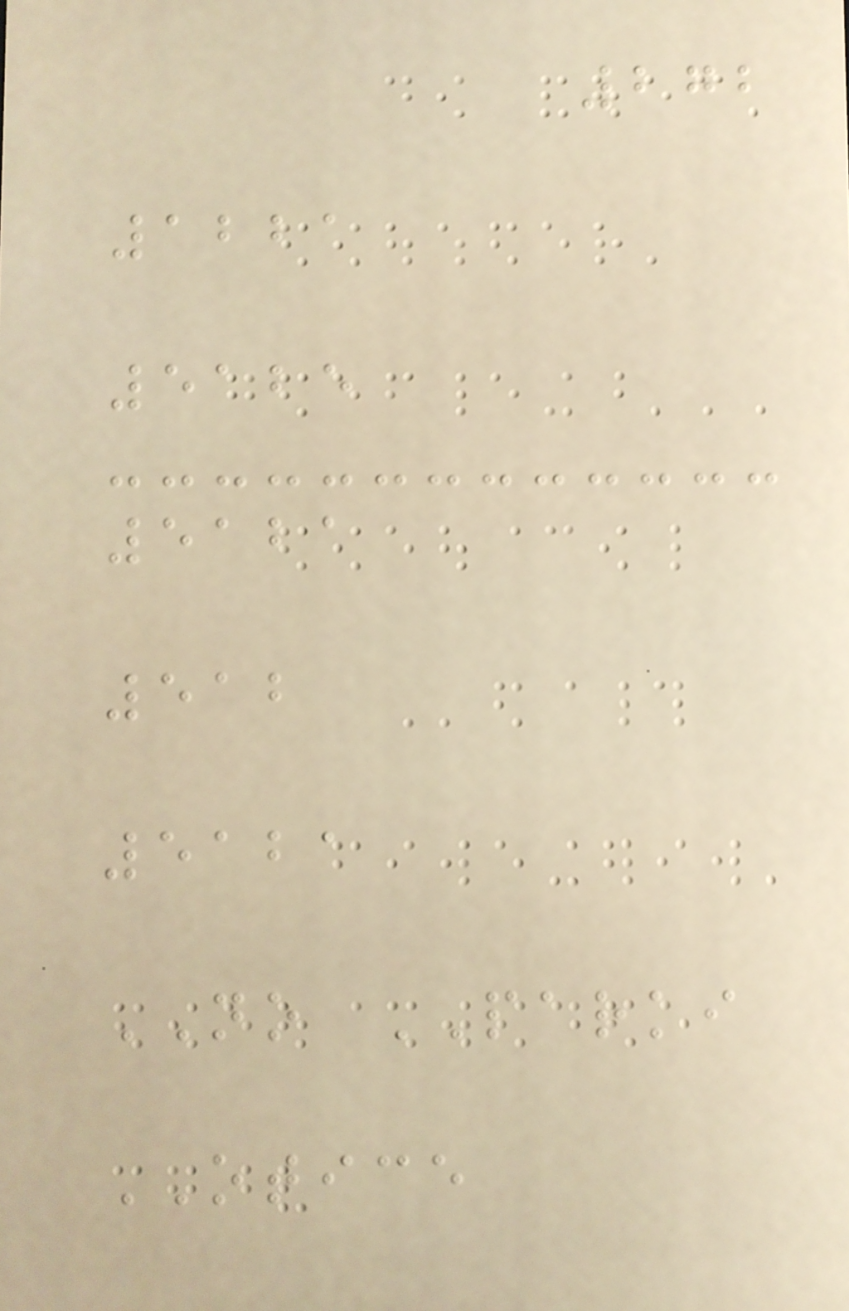272
1221
5125
5121
512
5121
NO PARKI
OTICE
